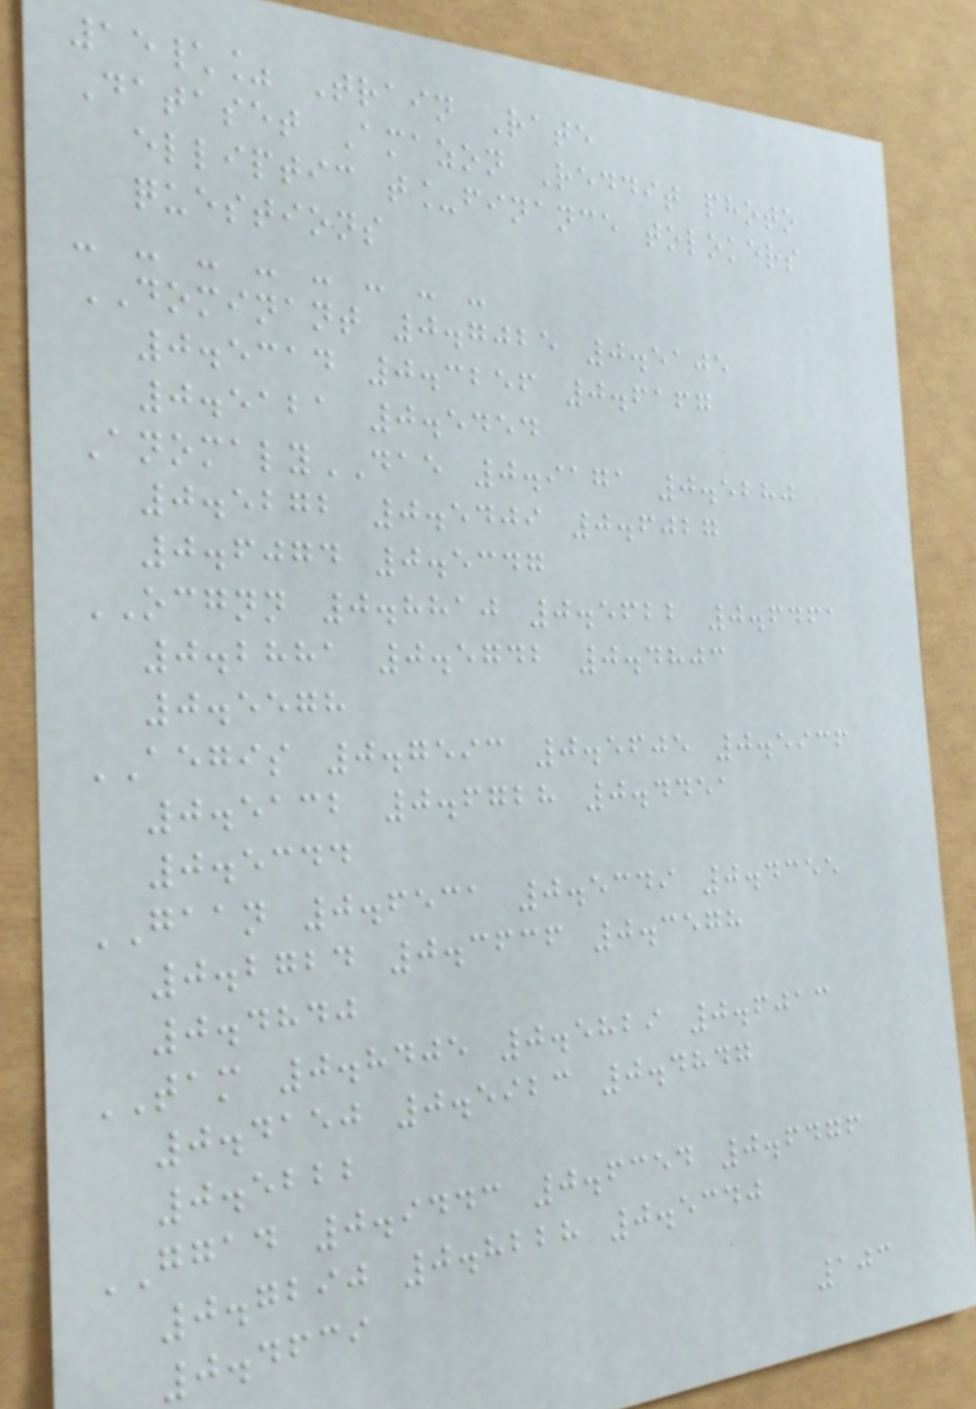15\% Train Rate
Dataset Amazon Reddit photo
elliptic t_finance tolokers
questions
- - - - - - - -
DOMINANT 0.7025 0.5105
0.5314 0.3256 0.6167
0.5121 0.5454
AnomalyDAE 0.9171 0.5280
0.5272 0.5409 0.6027
0.6074 0.5347
OCGNN 0.8810 0.5622 0.6461
0.2881 0.5742 0.4803
0.5578
AEGIS 0.7593 0.5605 0.5936
0.5132 0.6728 0.4451
0.5344
GAAN 0.6531 0.5349 0.4355
0.2724 0.3636 0.3578
0.4840
TAM 0.8405 0.5829 0.6013
0.4150 0.5923 0.4847
0.5222
GGAD 0.9443 0.6354 0.6476
0.7290 0.8228 0.5340
0.4639
103
